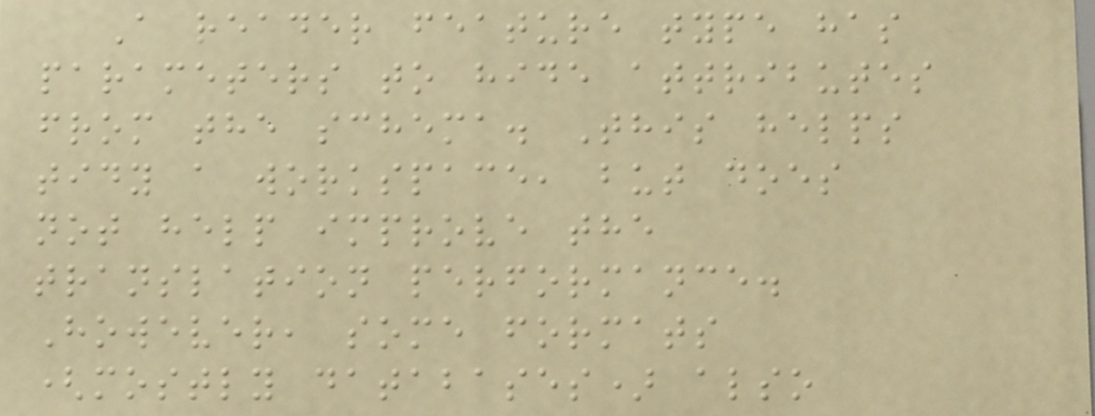A reader feature type has
parameters to hide attributes
from the schema. This helps
tidy a workspace, but does
not help improve the
translation performance.
However, some formats
(mostly databases) also
